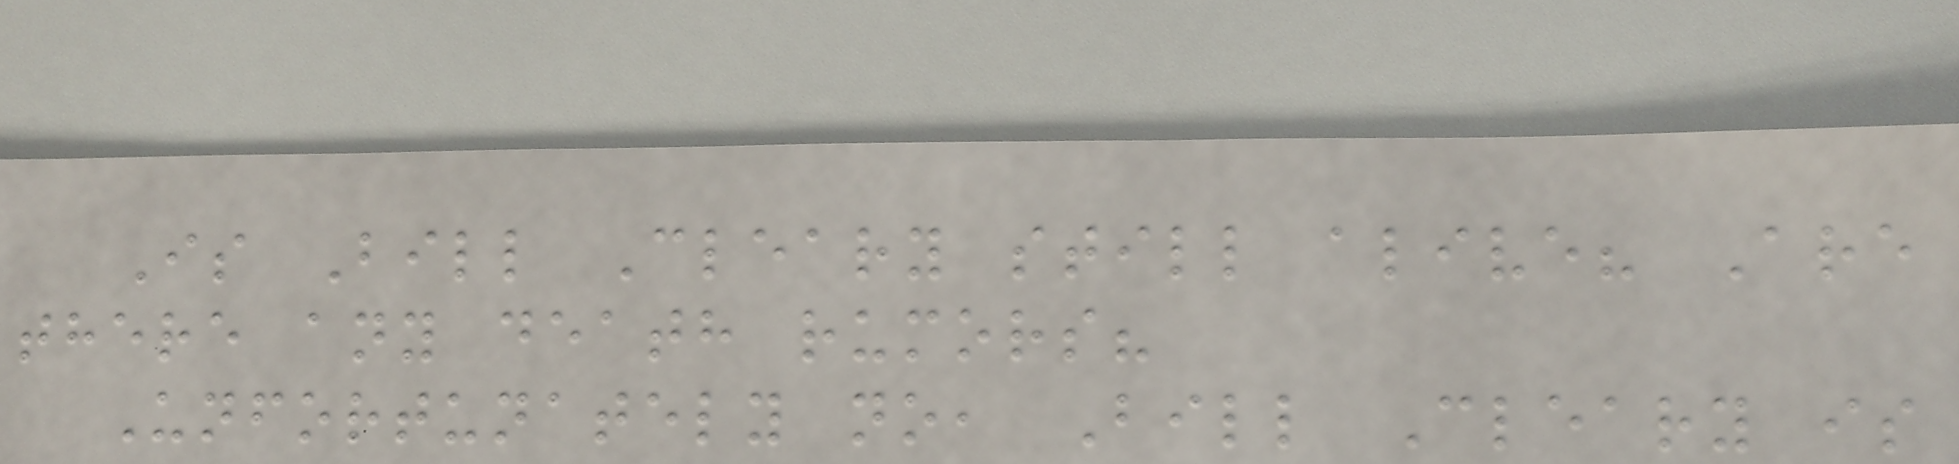Is Bill Cleary still alive? Are
there any death rumors?
Unfortunately no, Bill Cleary is
